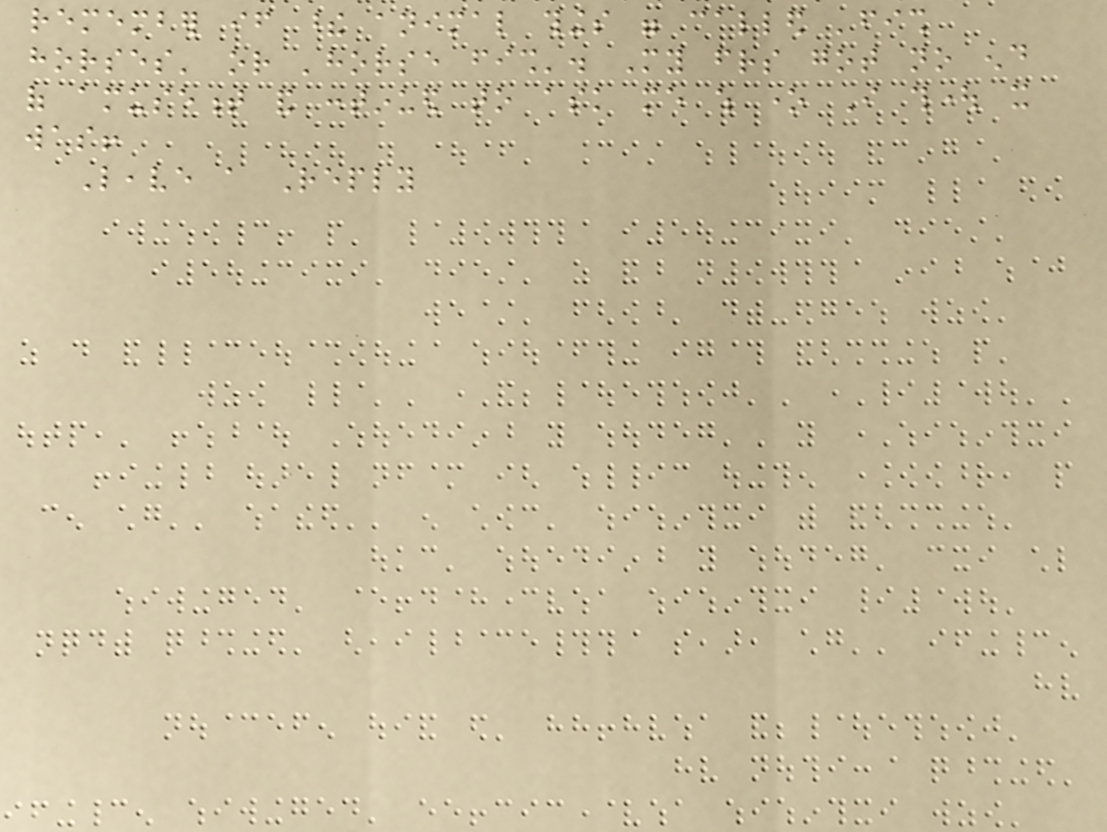remember if these animal things were called 'fish
horses' or 'horse fish'. My friends got no end
of amusement and continued to ask me which one I thought it
was!
Leave a Reply
